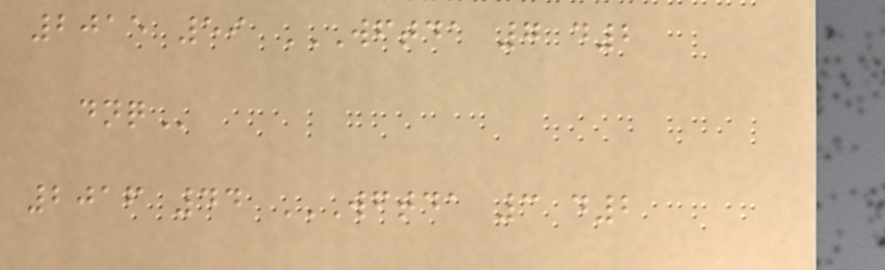2015 59 WFTDA 7 D2
DNQ
2016 44 WFTDA 3 D2
